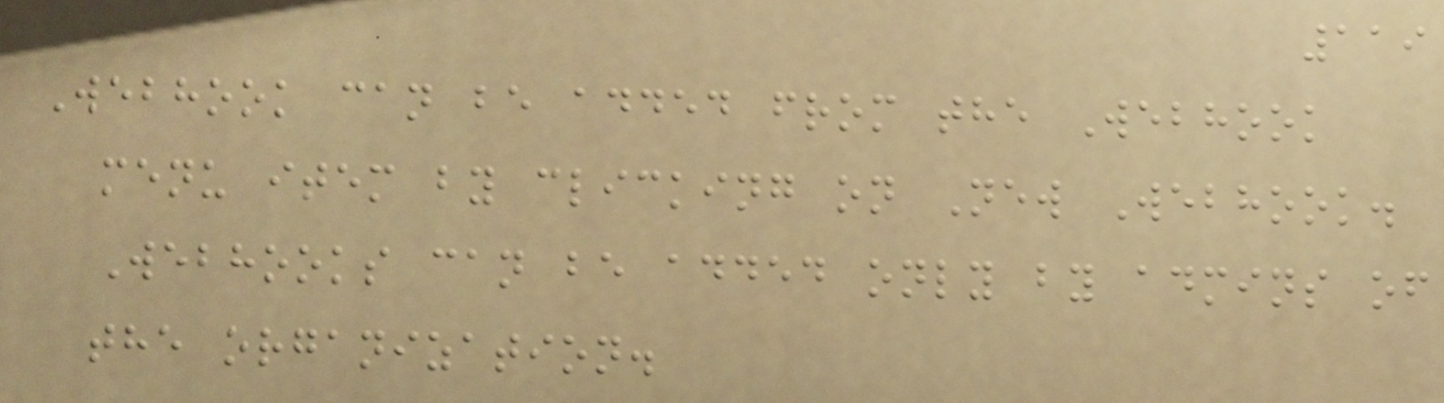119
Webhook can be added from the Webhook
menu item by clicking on New Webhook.
Webhooks can be added only by admins of
the organization.
